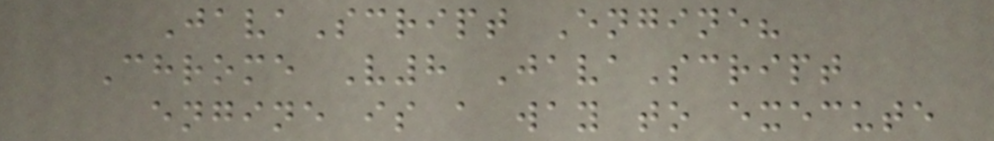JavaScript Engine?
Chrome V8 JavaScript
engine is a way to execute
